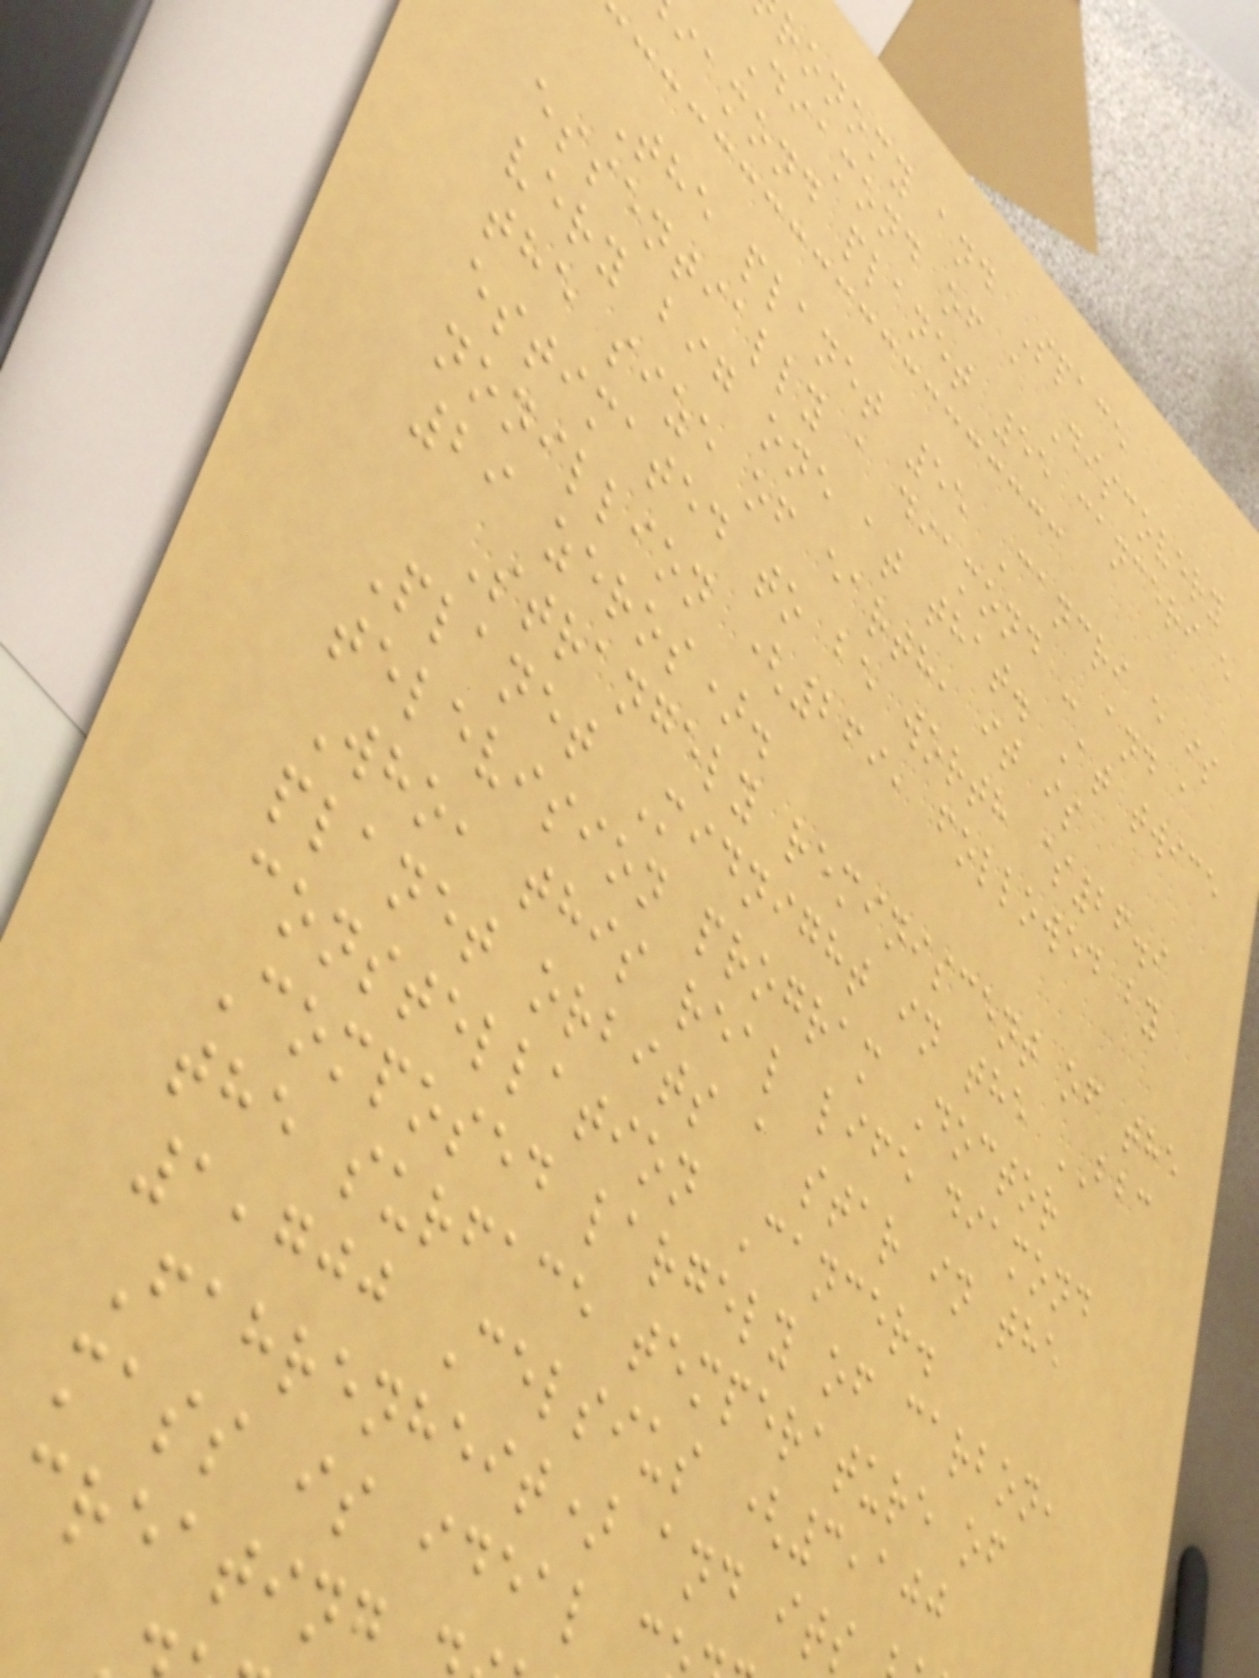ronomy and Space
Diamond of a Discovery
iamond planet 55 canceri e
The planet 55 Cancri e is
essentially a diamond - and a
very big one at that. At twice
the size of earth, it is
estimated to be worth $26.9
nonillion (269, followed by
29 zeros).
Strangely reminiscent of the
Planet Midnight in the BBC
television program Doctor
Who, this real life diamond
planet orbits a star in the
constellation Cancer.
Composed largely of carbon,
the surface temperature of
1,700 Celsius (3,100
Fahrenheit) and its
mass is ideal
creating
